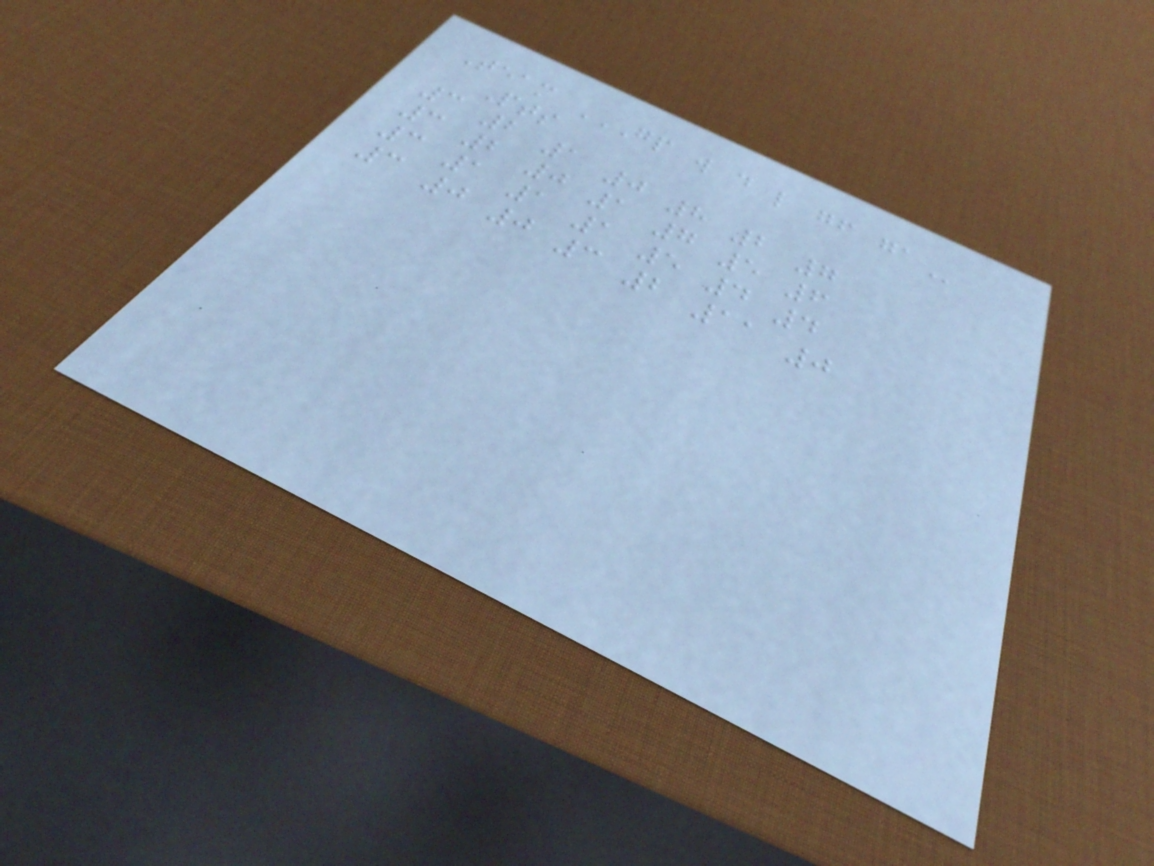Team GP W D L GF GA
Pts
3 2 1 0 8 2 7
3 2 0 1 7 5 6
3 1 1 1 5 4 4
3 0 0 3 2 11 0
